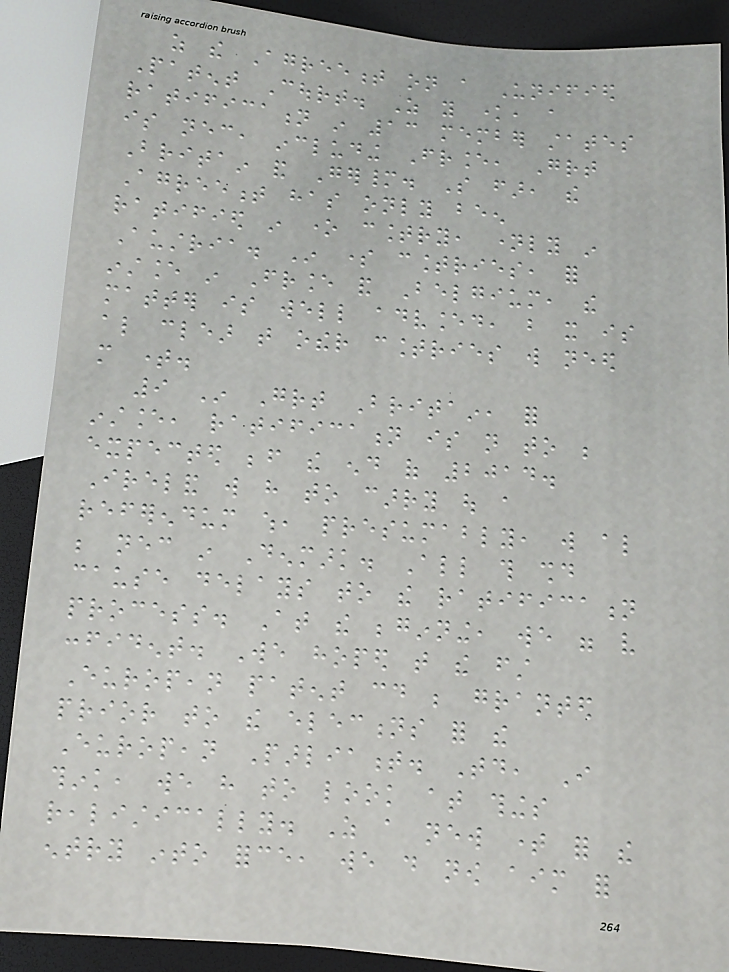as the Agreement on a Unified
Patent Court. As you know, a
ratification in 13 member states
is necessary, including France, Great
Britain and Germany. So far, the
Agreement has only been
ratified in one country, namely in
Austria. In some countries, for
instance in France and Belgium, the
matter is well advanced, but it is
also clear that other countries will need
more time.
9 In Great Britain, for
instance, ratification is not to be
expected before the end of 2014.
Ireland will have to carry out a
referendum which, presumably, will also
be necessary in Denmark. All this should
cause delays to the ratification
process. At the beginning, we were very
confident. We hoped that the first
European patent could be granted
prior to the elections for the
European Parliament. Today, I
think, we have to look at things
realistically. As a new time for the
entry into force, we do now aim for
